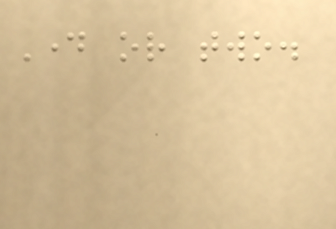Day or two.
